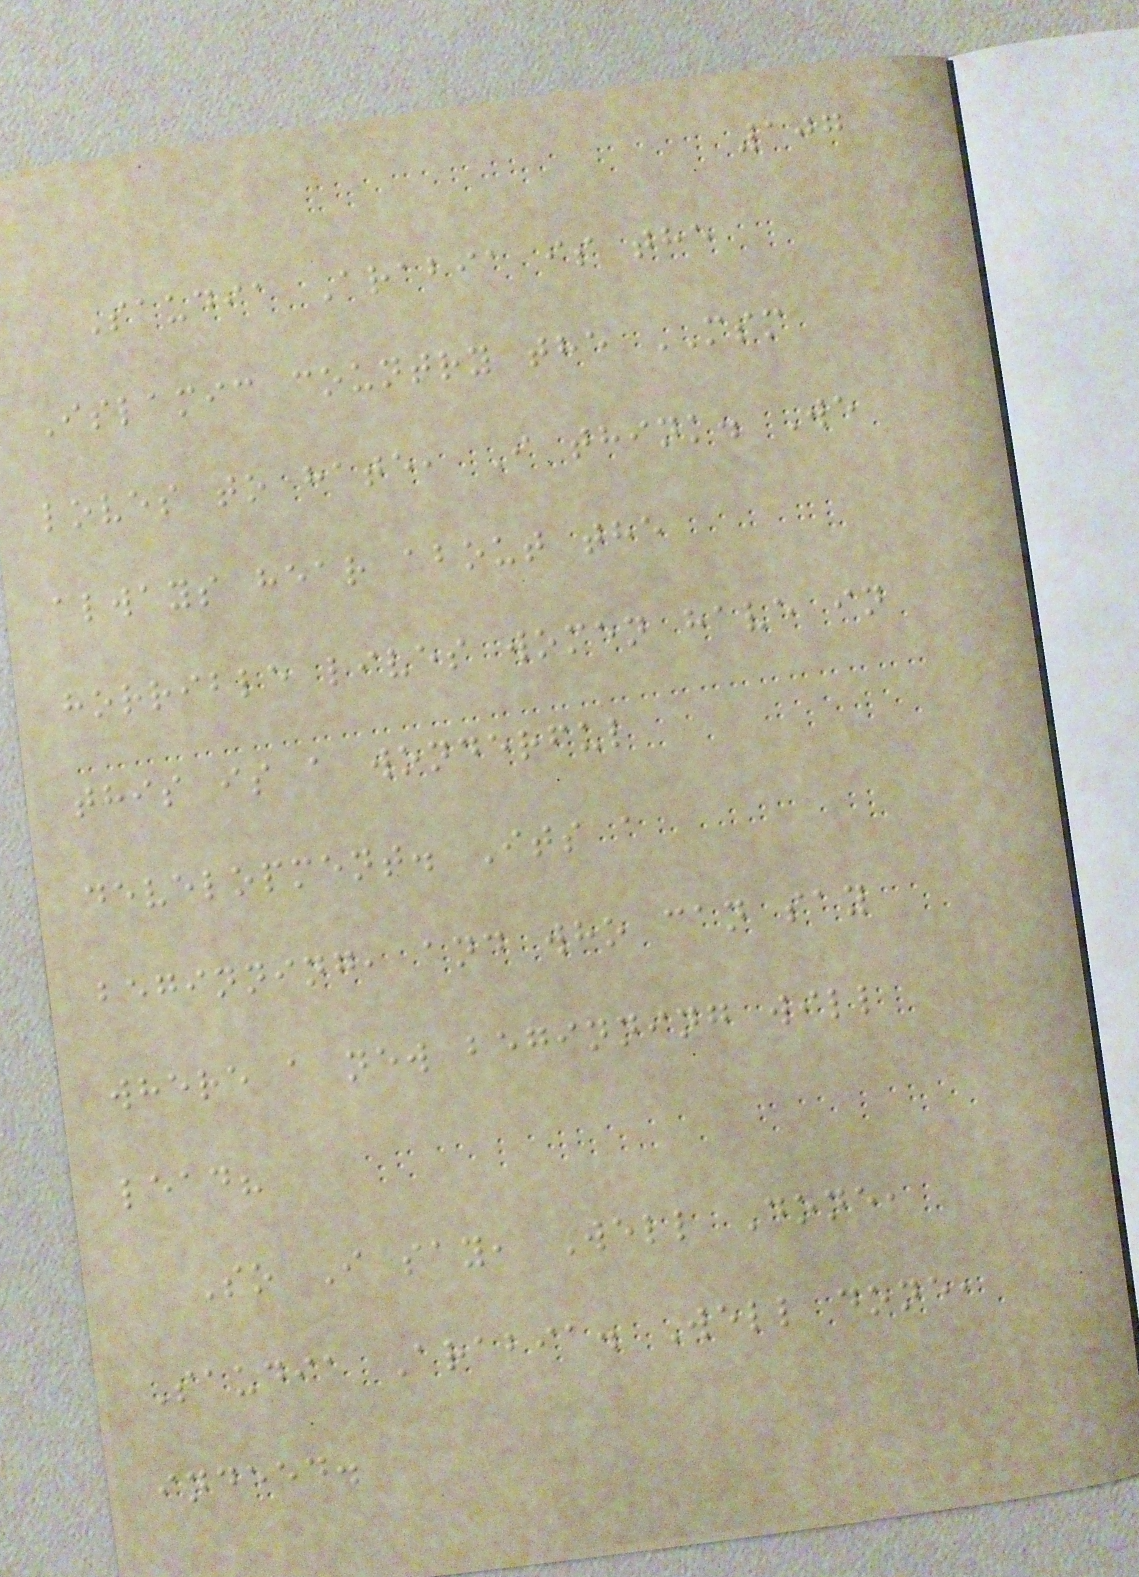107
Saudia Arabia is the
Islamic country the MSM
loves to hate, I think. We
always hear about the
horrible lives women have in
this is a wonderful
development. Its a
beginning, and who can say
where a new beginning will
lead?
So I say, Well Done,
Saudia Arabia. Well done,
indeed.
